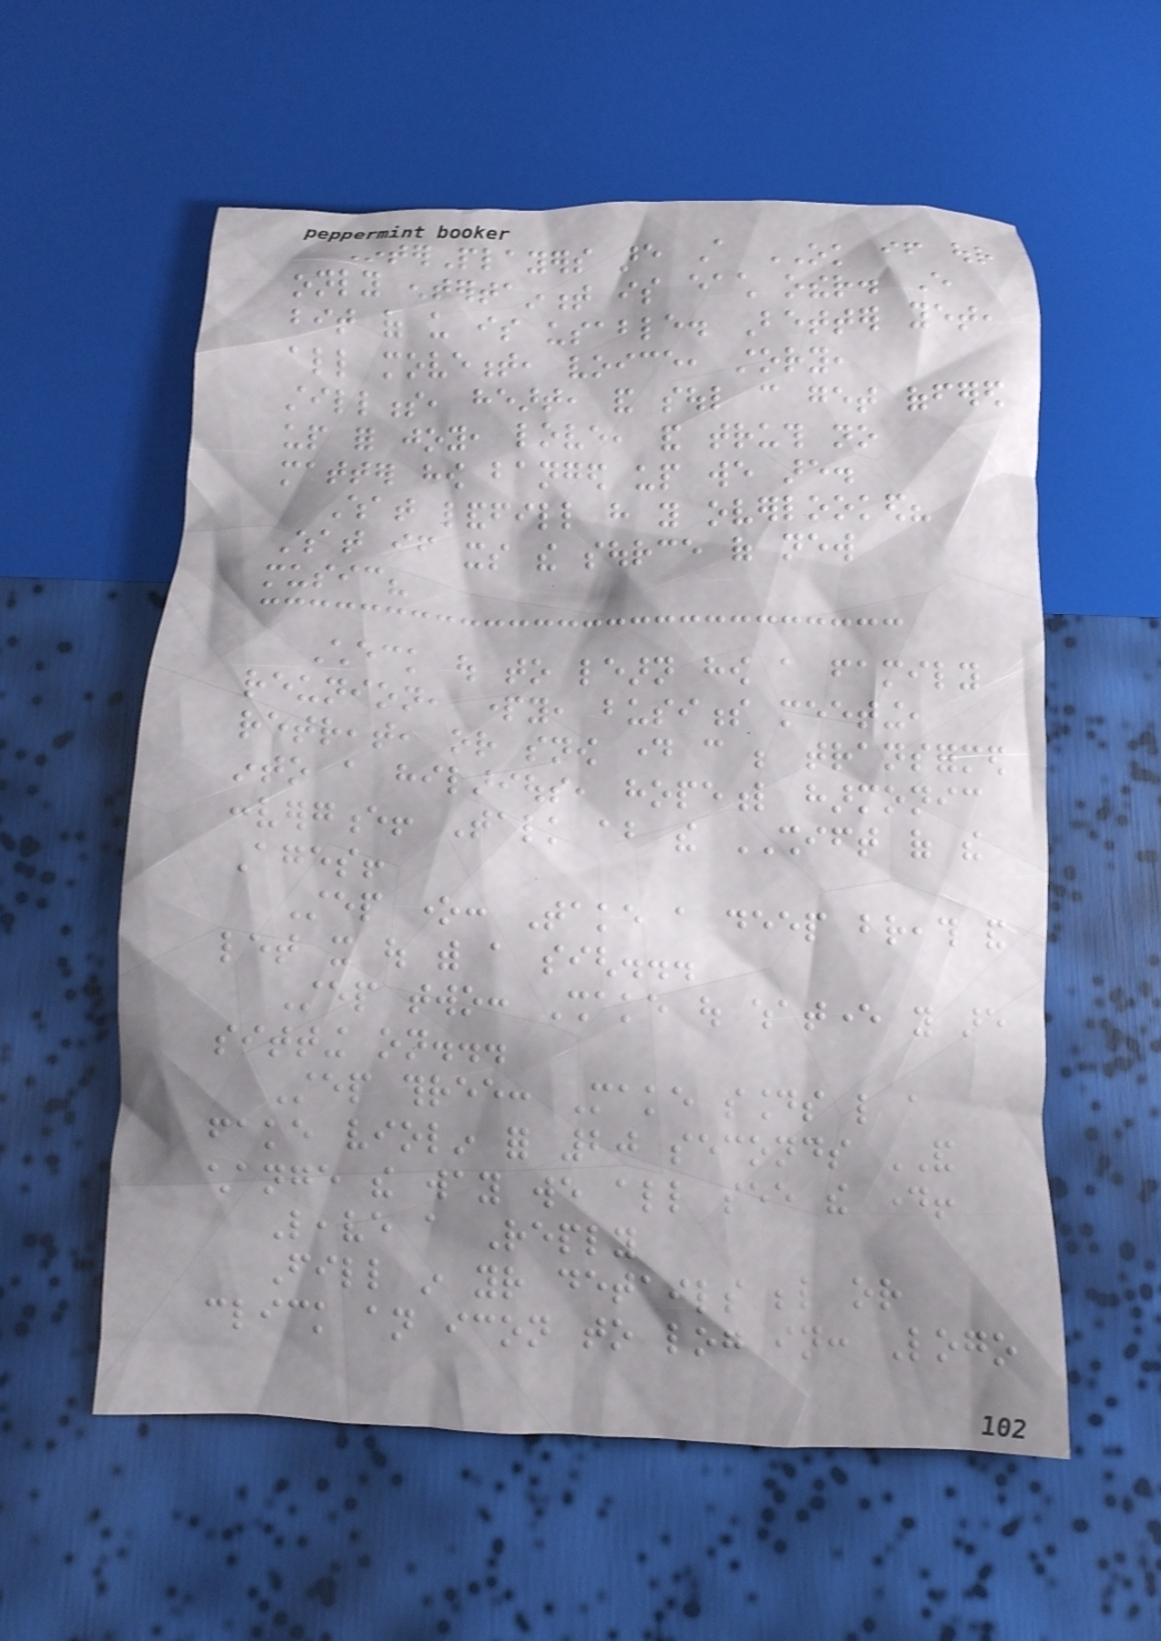InterPlayers are A OK if our
only entertainment is each other. Every
bit of us is usable. Better yet,
all movement, voice, story,
stillness, heart, and soul can get offered
up for joy, love, and truth no
matter how banged up we are.
What landfill have you overlooked?
What if its the source of new
music?
Check out to learn how a family
reunion, party, business meeting,
retreat, or snow day can be transformed
into a hilarious, hopeful harmonic
convergence! Talk about the SHIFT of the
Ages!
Step one: Take a deep breath and
let it out with a sigh...
Step two: Shake out whatever you are
sitting on...
Step three: Make sounds like a
fake violin for 20 seconds AND
change the way we all see the day!
Leave a Reply
Fill in your details below or
click an icon to log in: Logo
